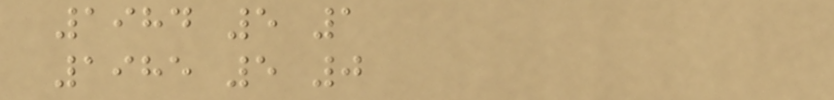1984 5 1
1985 5 0
